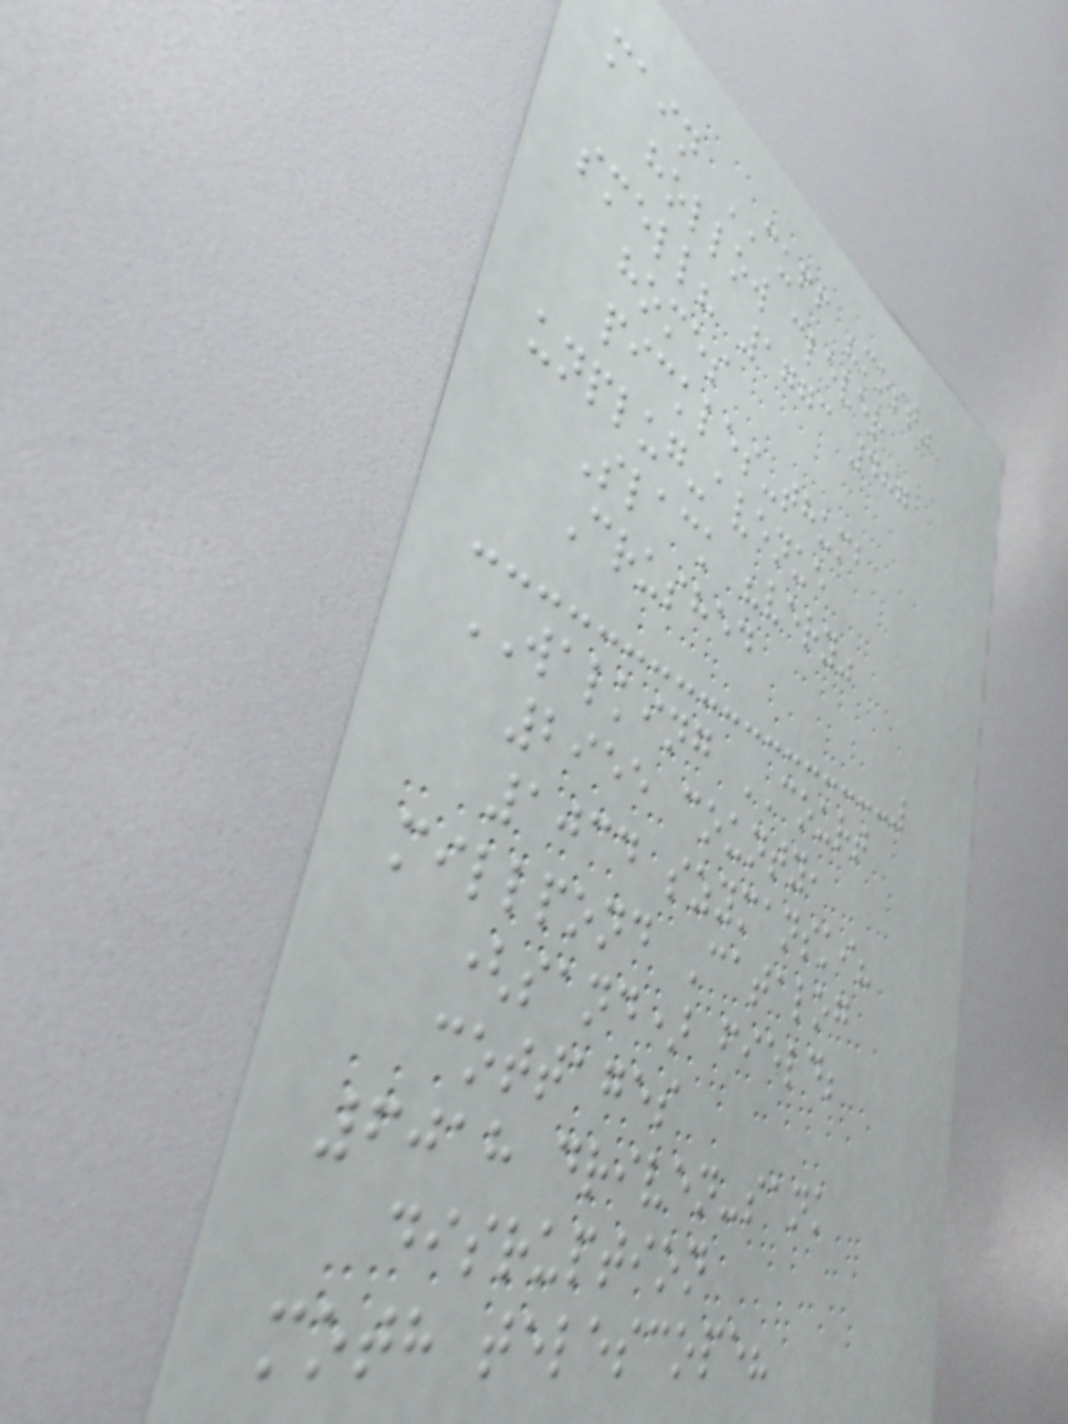main CUFF "most"
hollow clever
smell? 1773 487
homes
pickles-thumb
unplug-avenue
Slack "very"
Crushed
WALKING COURT
2955 county,
1034 szymanski?
millpond Catalog
(sand) field;
cottages
6018 driven-sank
disruption
moth telescope?
